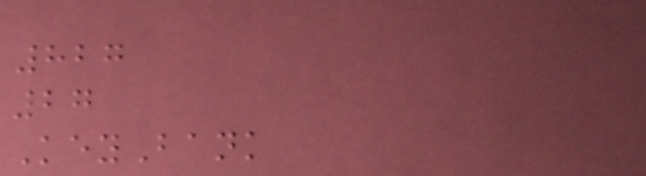827
27
KeyBank
